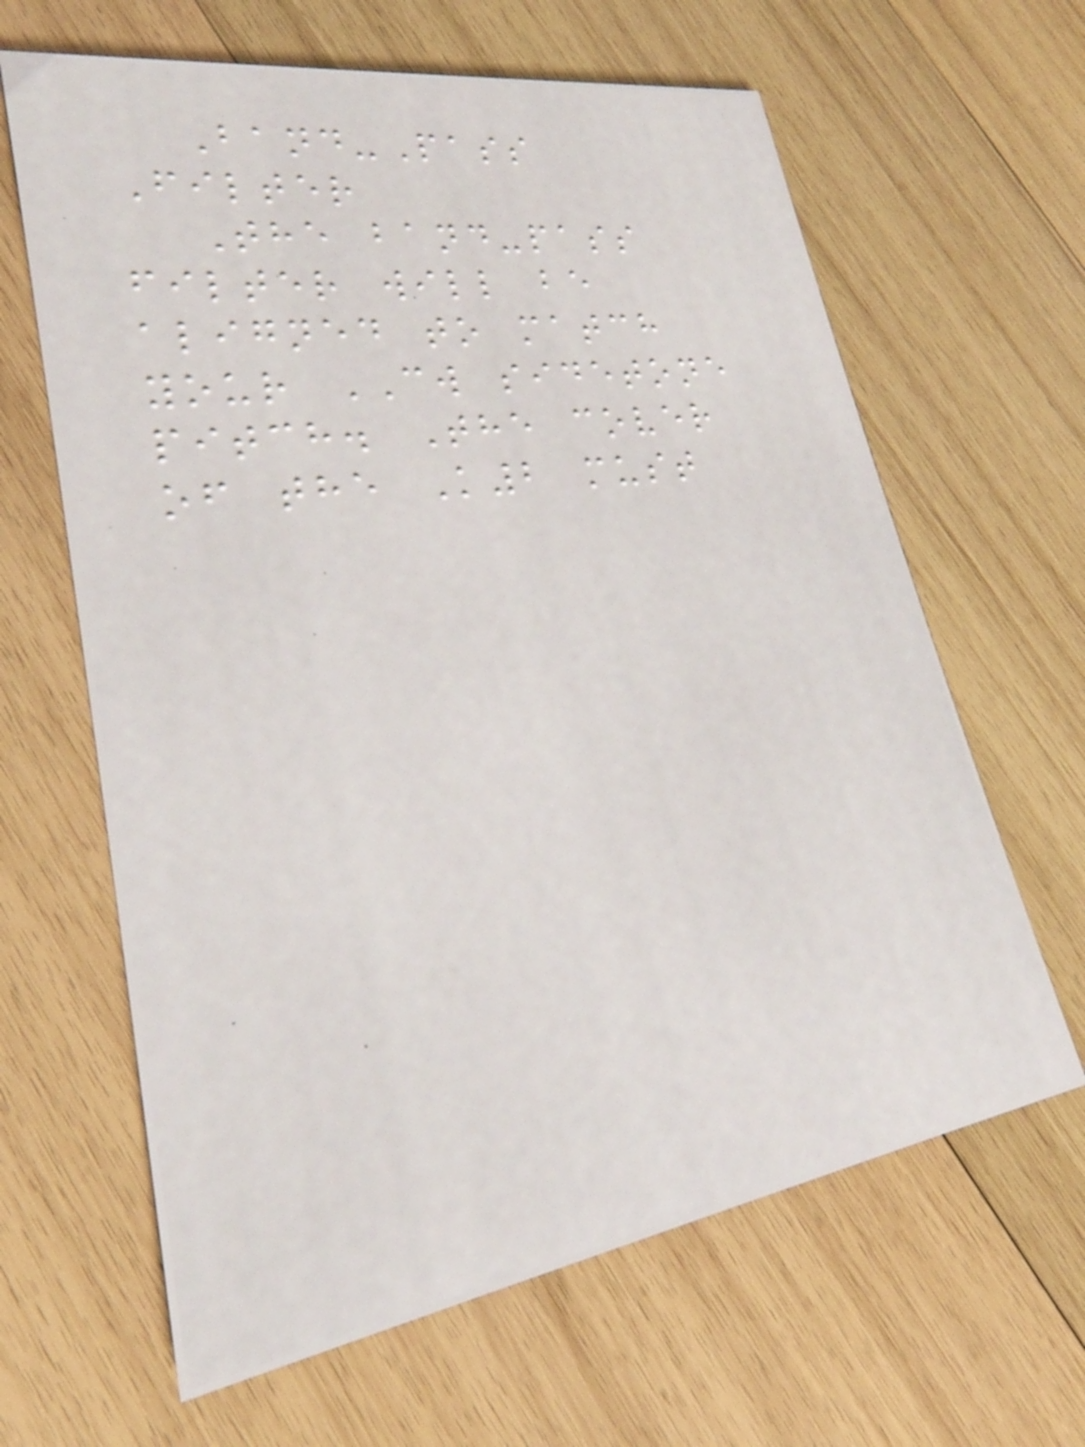Band-Pass
Filter
The band-pass
filter will be
aligned to match
your CW sidetone
pitch. The cover
of the K2 must
